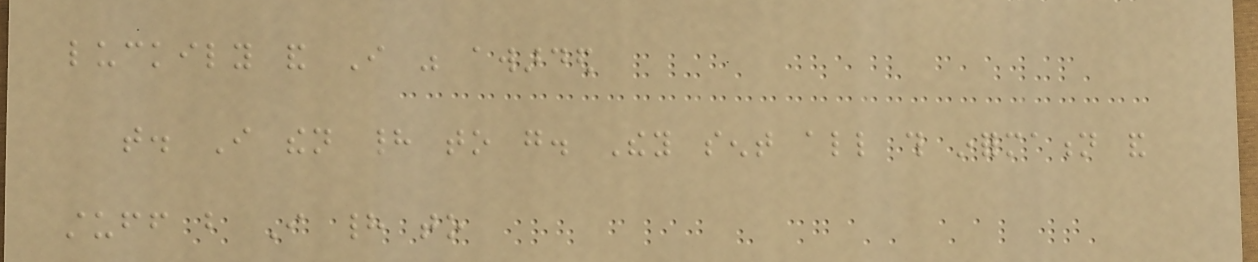luckily and I was awarded
that. I then had to go. They sent all this information and
stuff but I had to
